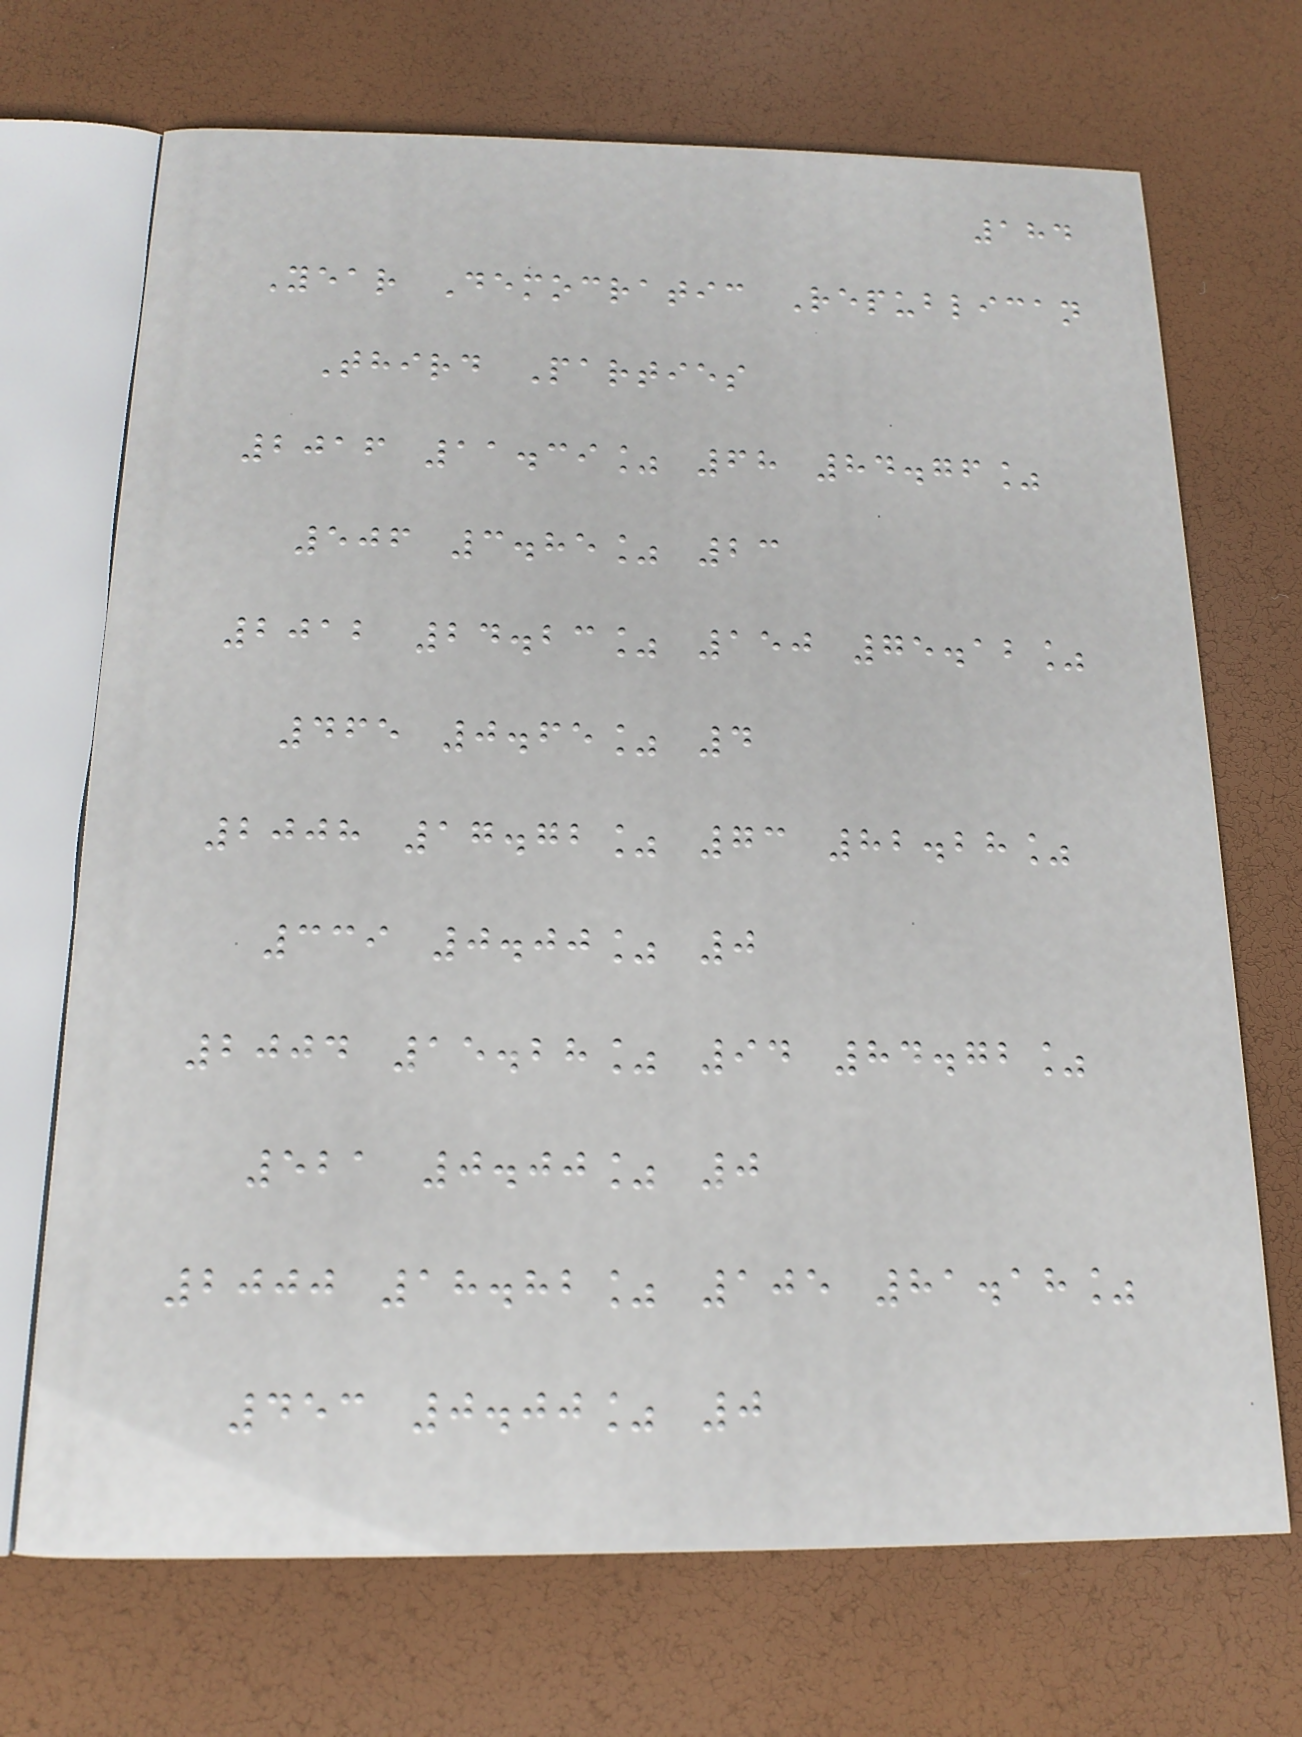184
Year Democratic Republican
Third Parties
2016 11.39% 68 84.76%
506 3.85% 23
2012 24.23% 150 75.12%
465 0.65% 4
2008 17.72% 73 82.28%
339 0.00% 0
2004 15.28% 94 84.72%
521 0.00% 0
2000 18.82% 105 81.18%
453 0.00% 0
